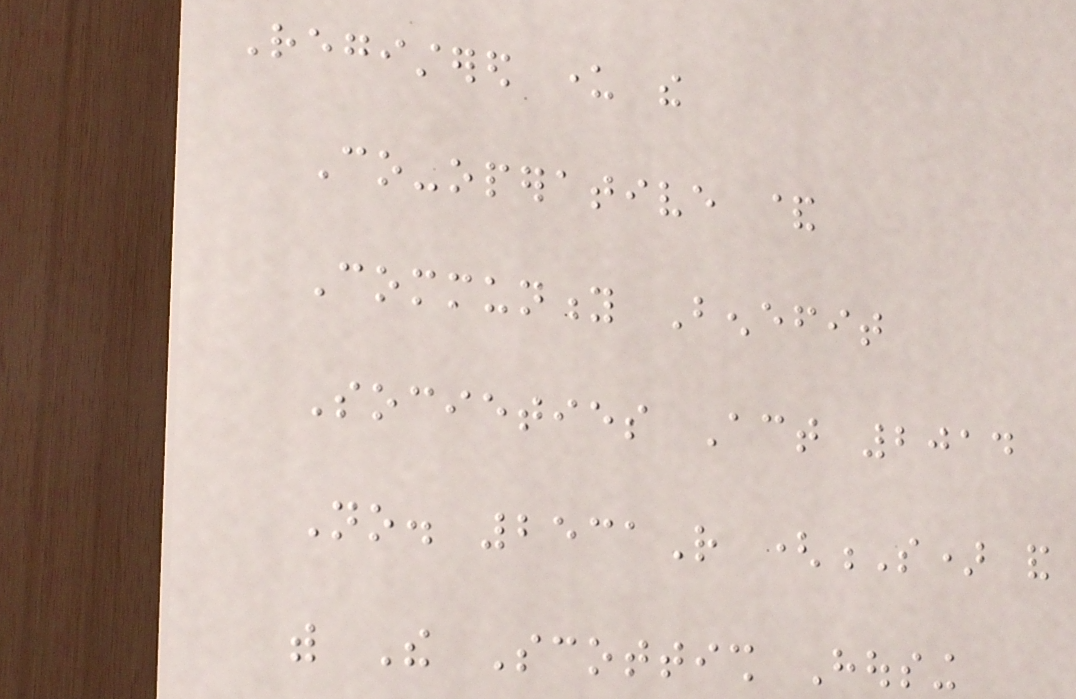Registered under the
Co-operative &
Community Benefit
Societies Act 2014
No. 2531R (S) and
with The Scottish Housing
